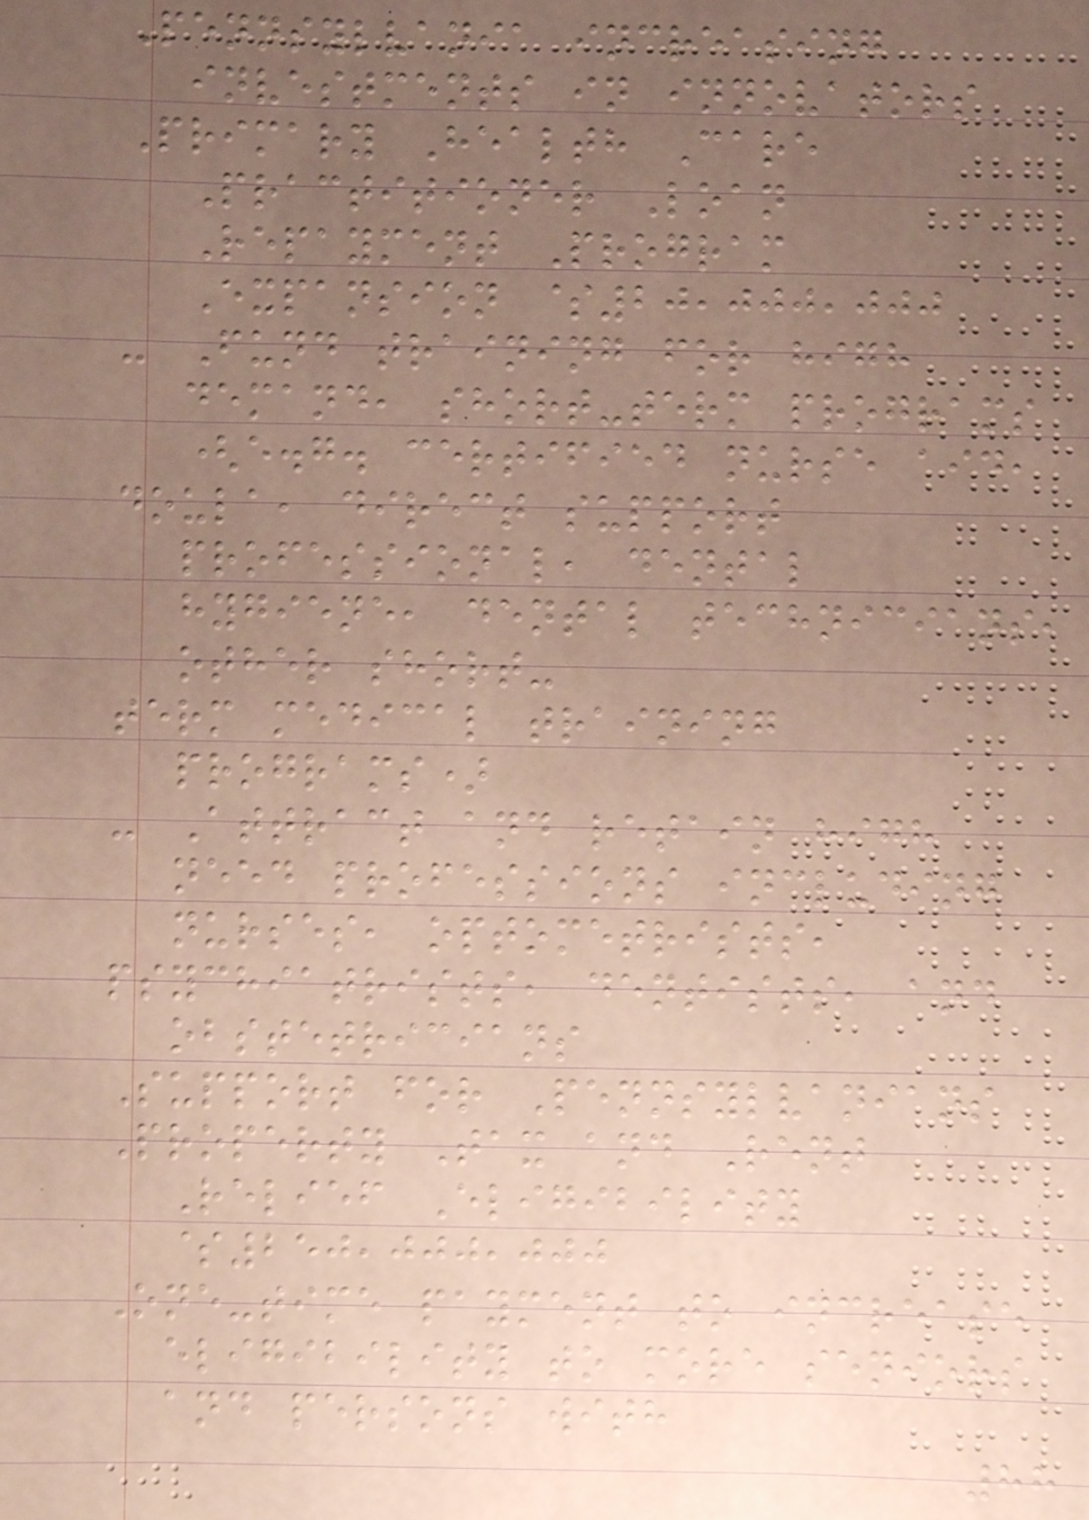Pennsylvania increasing
investments in innovators
Primary Health Care
Practitioner Loan
Repayment Program
Expansion $20,000,000
- Fund training for high
demand, short-term programs
(e.g. certified nurse aid,
doula, direct support
professional, dental
hygiene, dental technicians,
other short-
term medical training
programs)
- Attract and retain high
need professions including
nurses, optometrists,
psychiatrists, dentists, and
obstetricians
Support for Pennsylvanians
Property Tax and Rent
Relief Eligibility
$250,000,000
One-time payment to increase
eligibility to more seniors
and persons with
88
